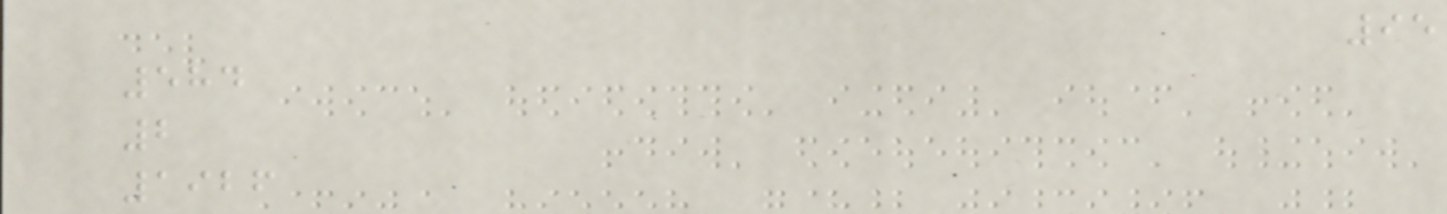95
584
2
1926
